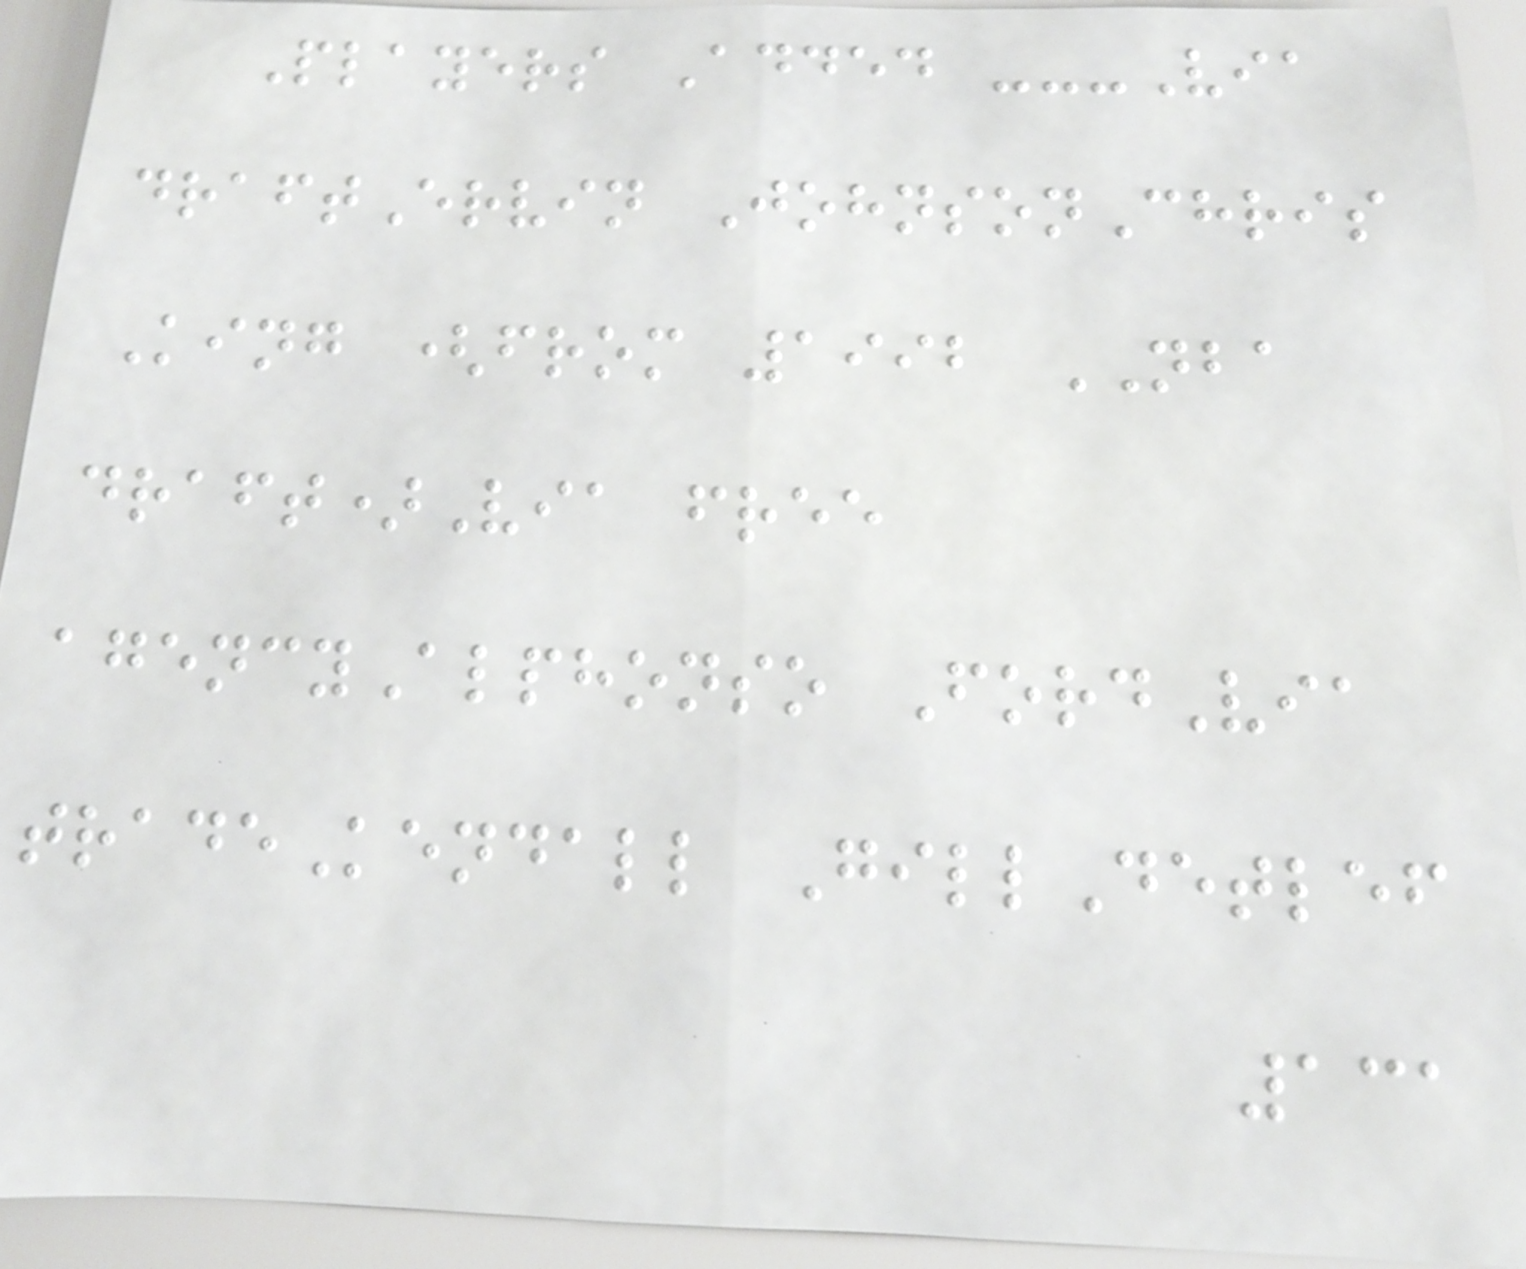Players Added ---Via
draftErvin JohnsonChris
King (from 1992 NBA
draft)Via free
agencyAlphonso FordVia
tradeKendall GillDetlef
131
